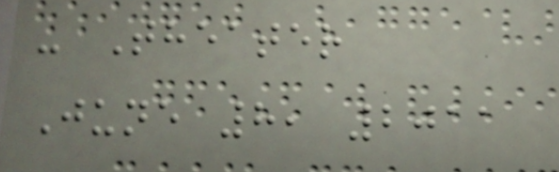- Theater
June 8, 2011
